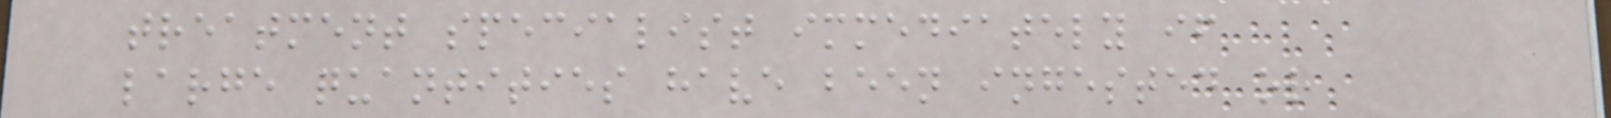treatment specialist immediately if
large quantities have been ingested or
